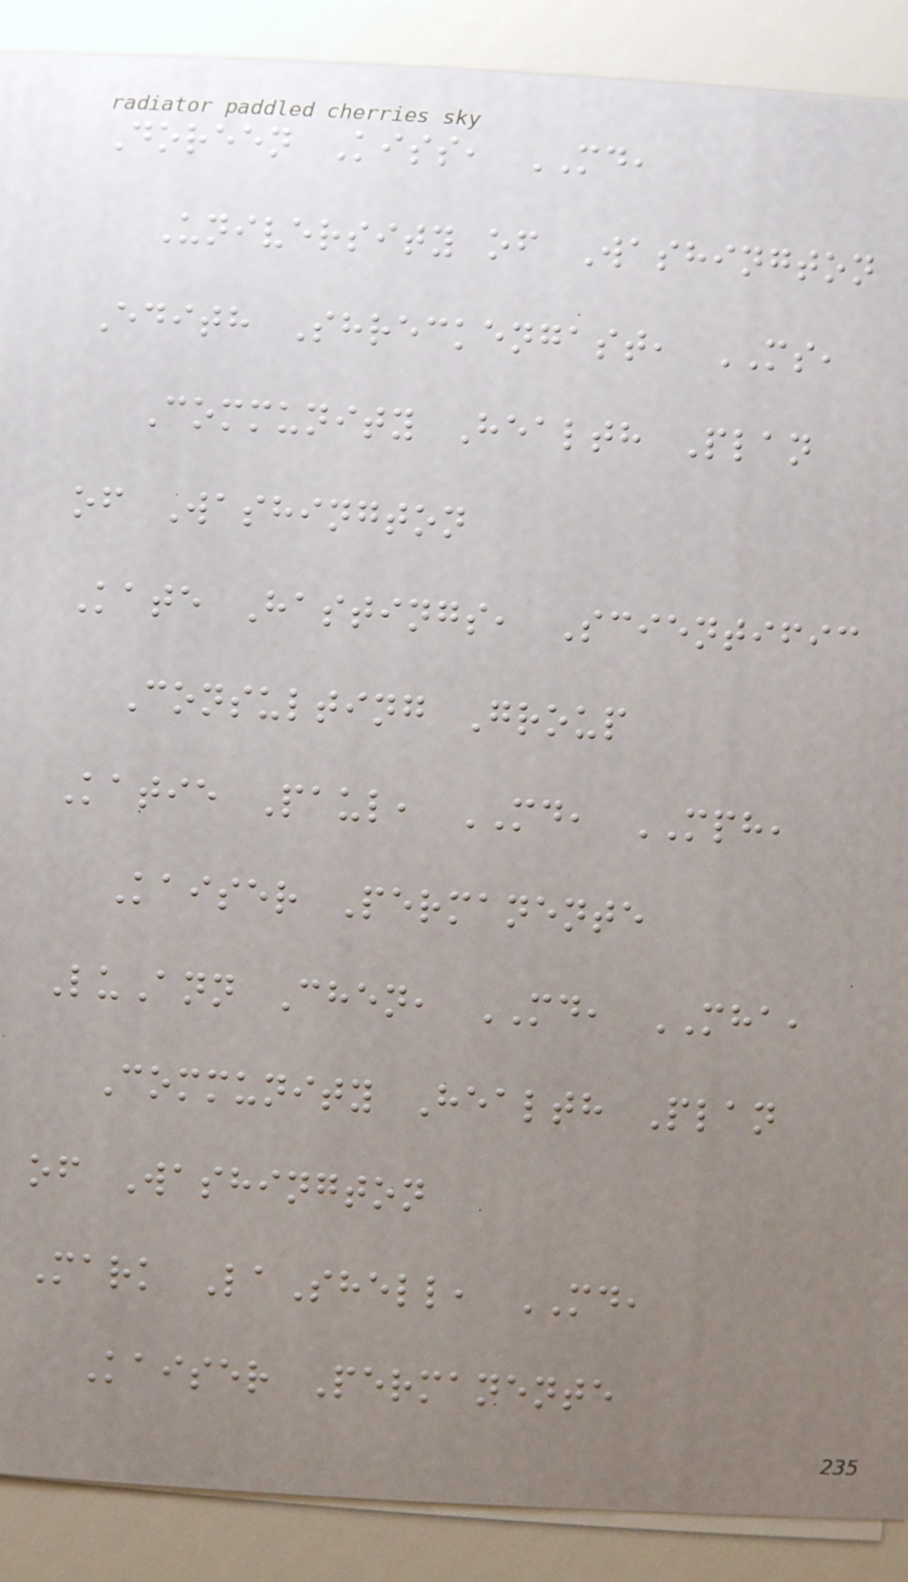Doreen Kiss, MD,
University of Washington
Edith Shreckengast, MS,
Community Health Plan
of Washington
Kate Hastings, Scientific
Consulting Group
Katie Paul, MD, MPH,
Kaiser Permanente
LuAnn Chen, MD, MHA,
Community Health Plan
of Washington
Mark LaShell, MD,
Kaiser Permanente
